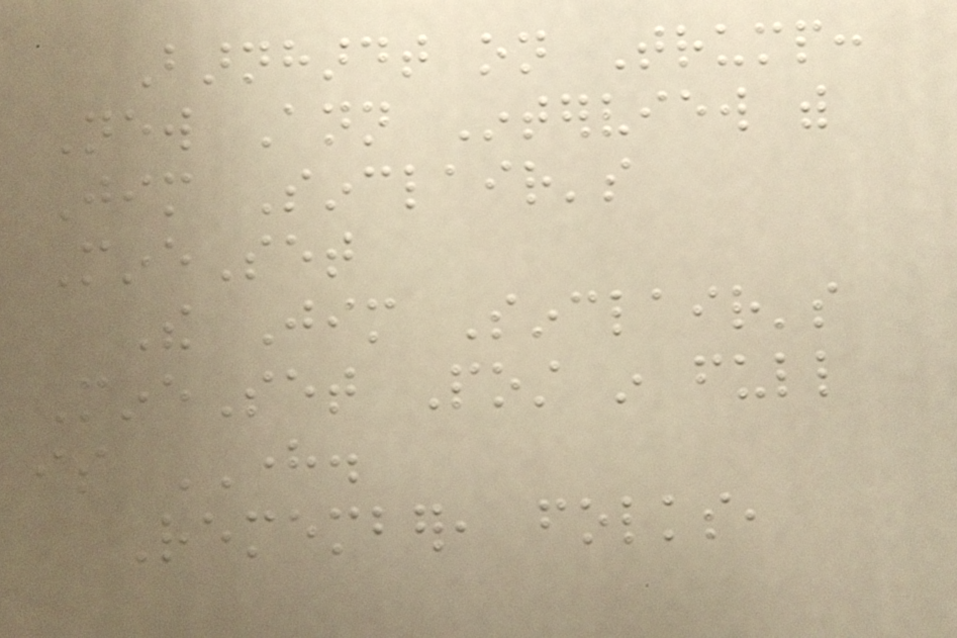Barnhardt on Trump:
New Ann Interview with
Jim Sinclair's
MineSet
The Jim Sinclair's
MineSet Post in full
is HERE.
Remember, folks,
